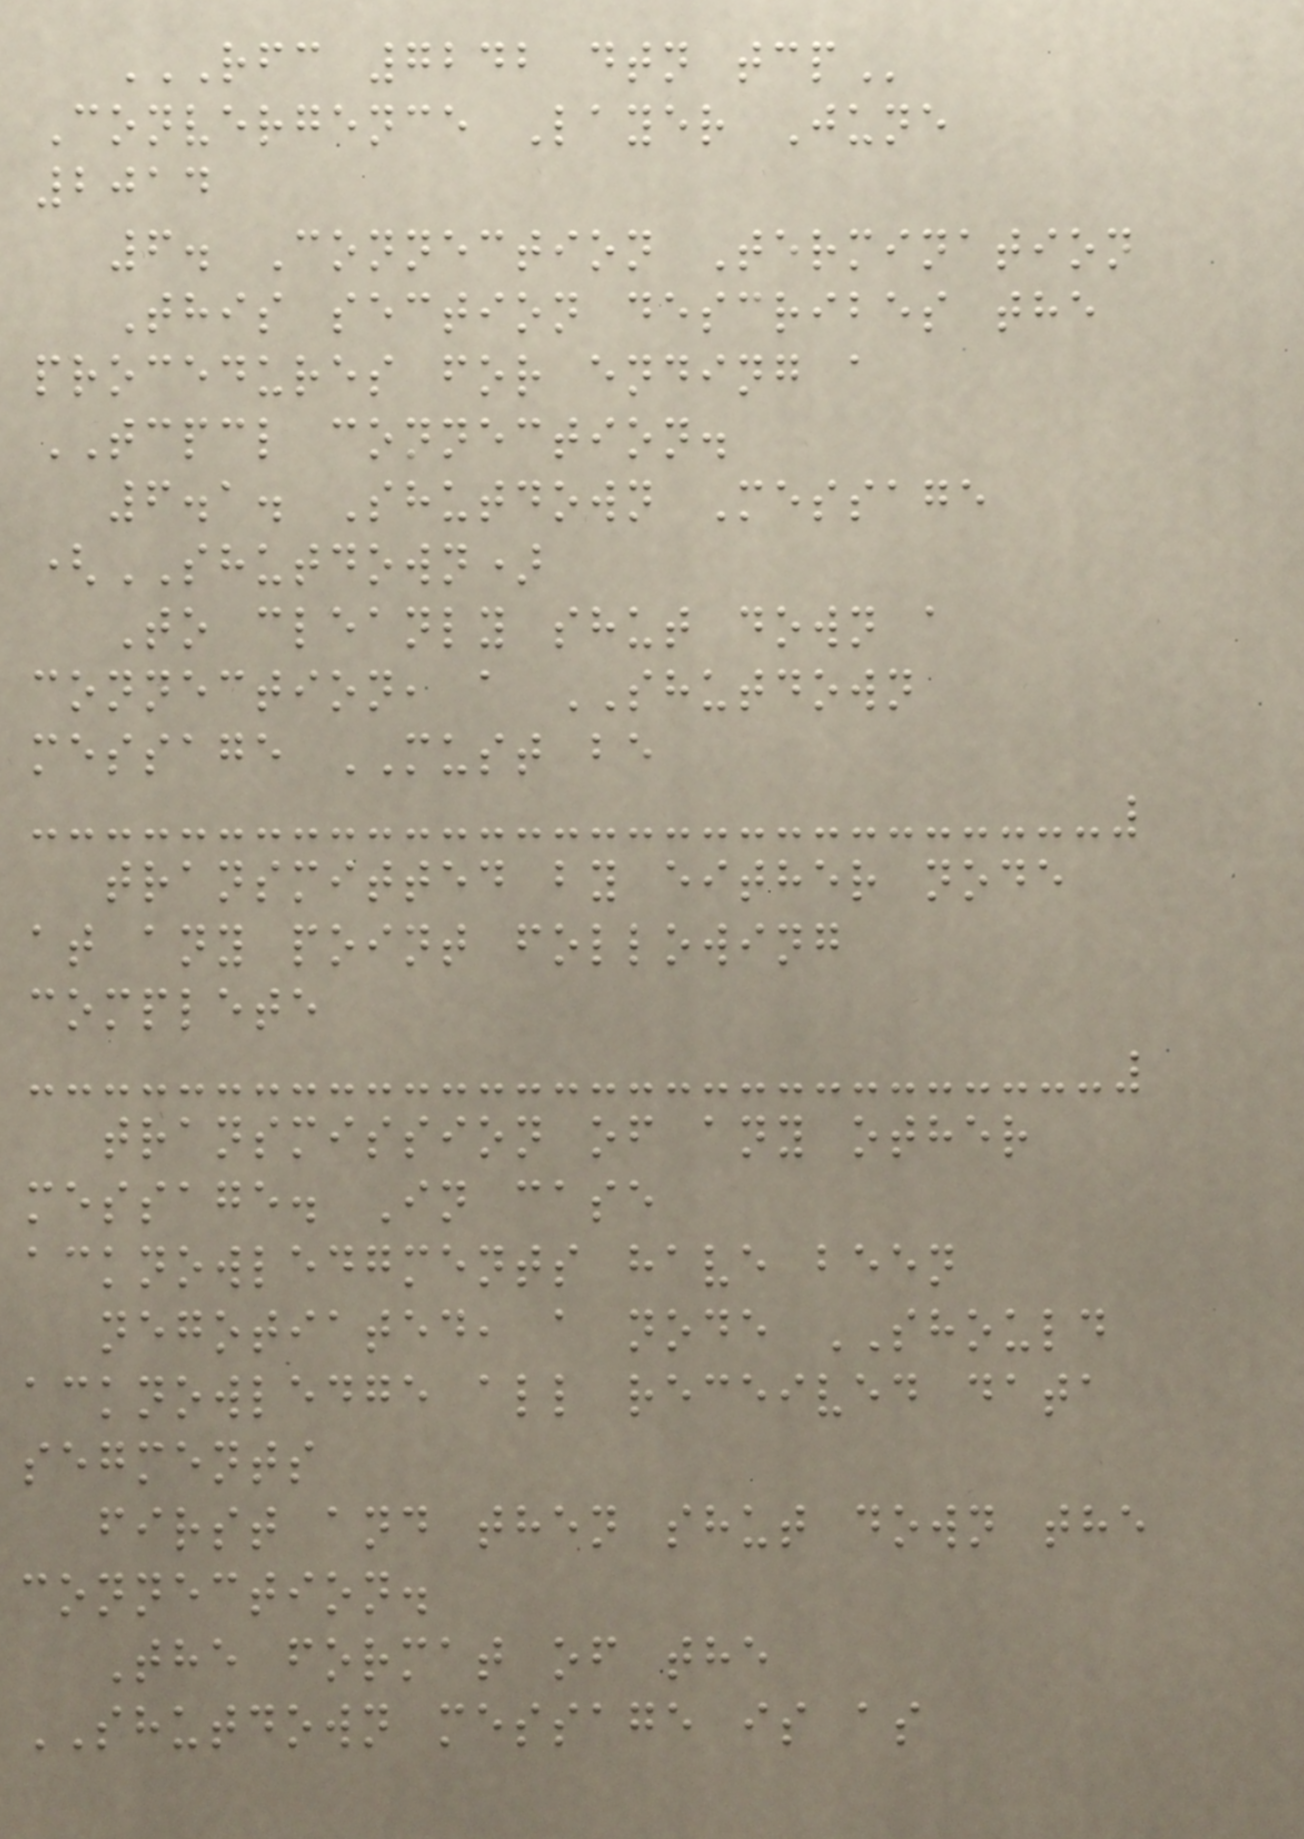RFC 7242 DTN TCP
Convergence Layer June
2014
6. Connection Termination
This section describes the
procedures for ending a
TCPCL connection.
6.1. Shutdown Message
(SHUTDOWN)
To cleanly shut down a
connection, a SHUTDOWN
message MUST be
transmitted by either node
at any point following
complete
transmission of any other
message. In case
acknowledgments have been
negotiated, a node SHOULD
acknowledge all received data
segments
first and then shut down the
connection.
The format of the
SHUTDOWN message is as
